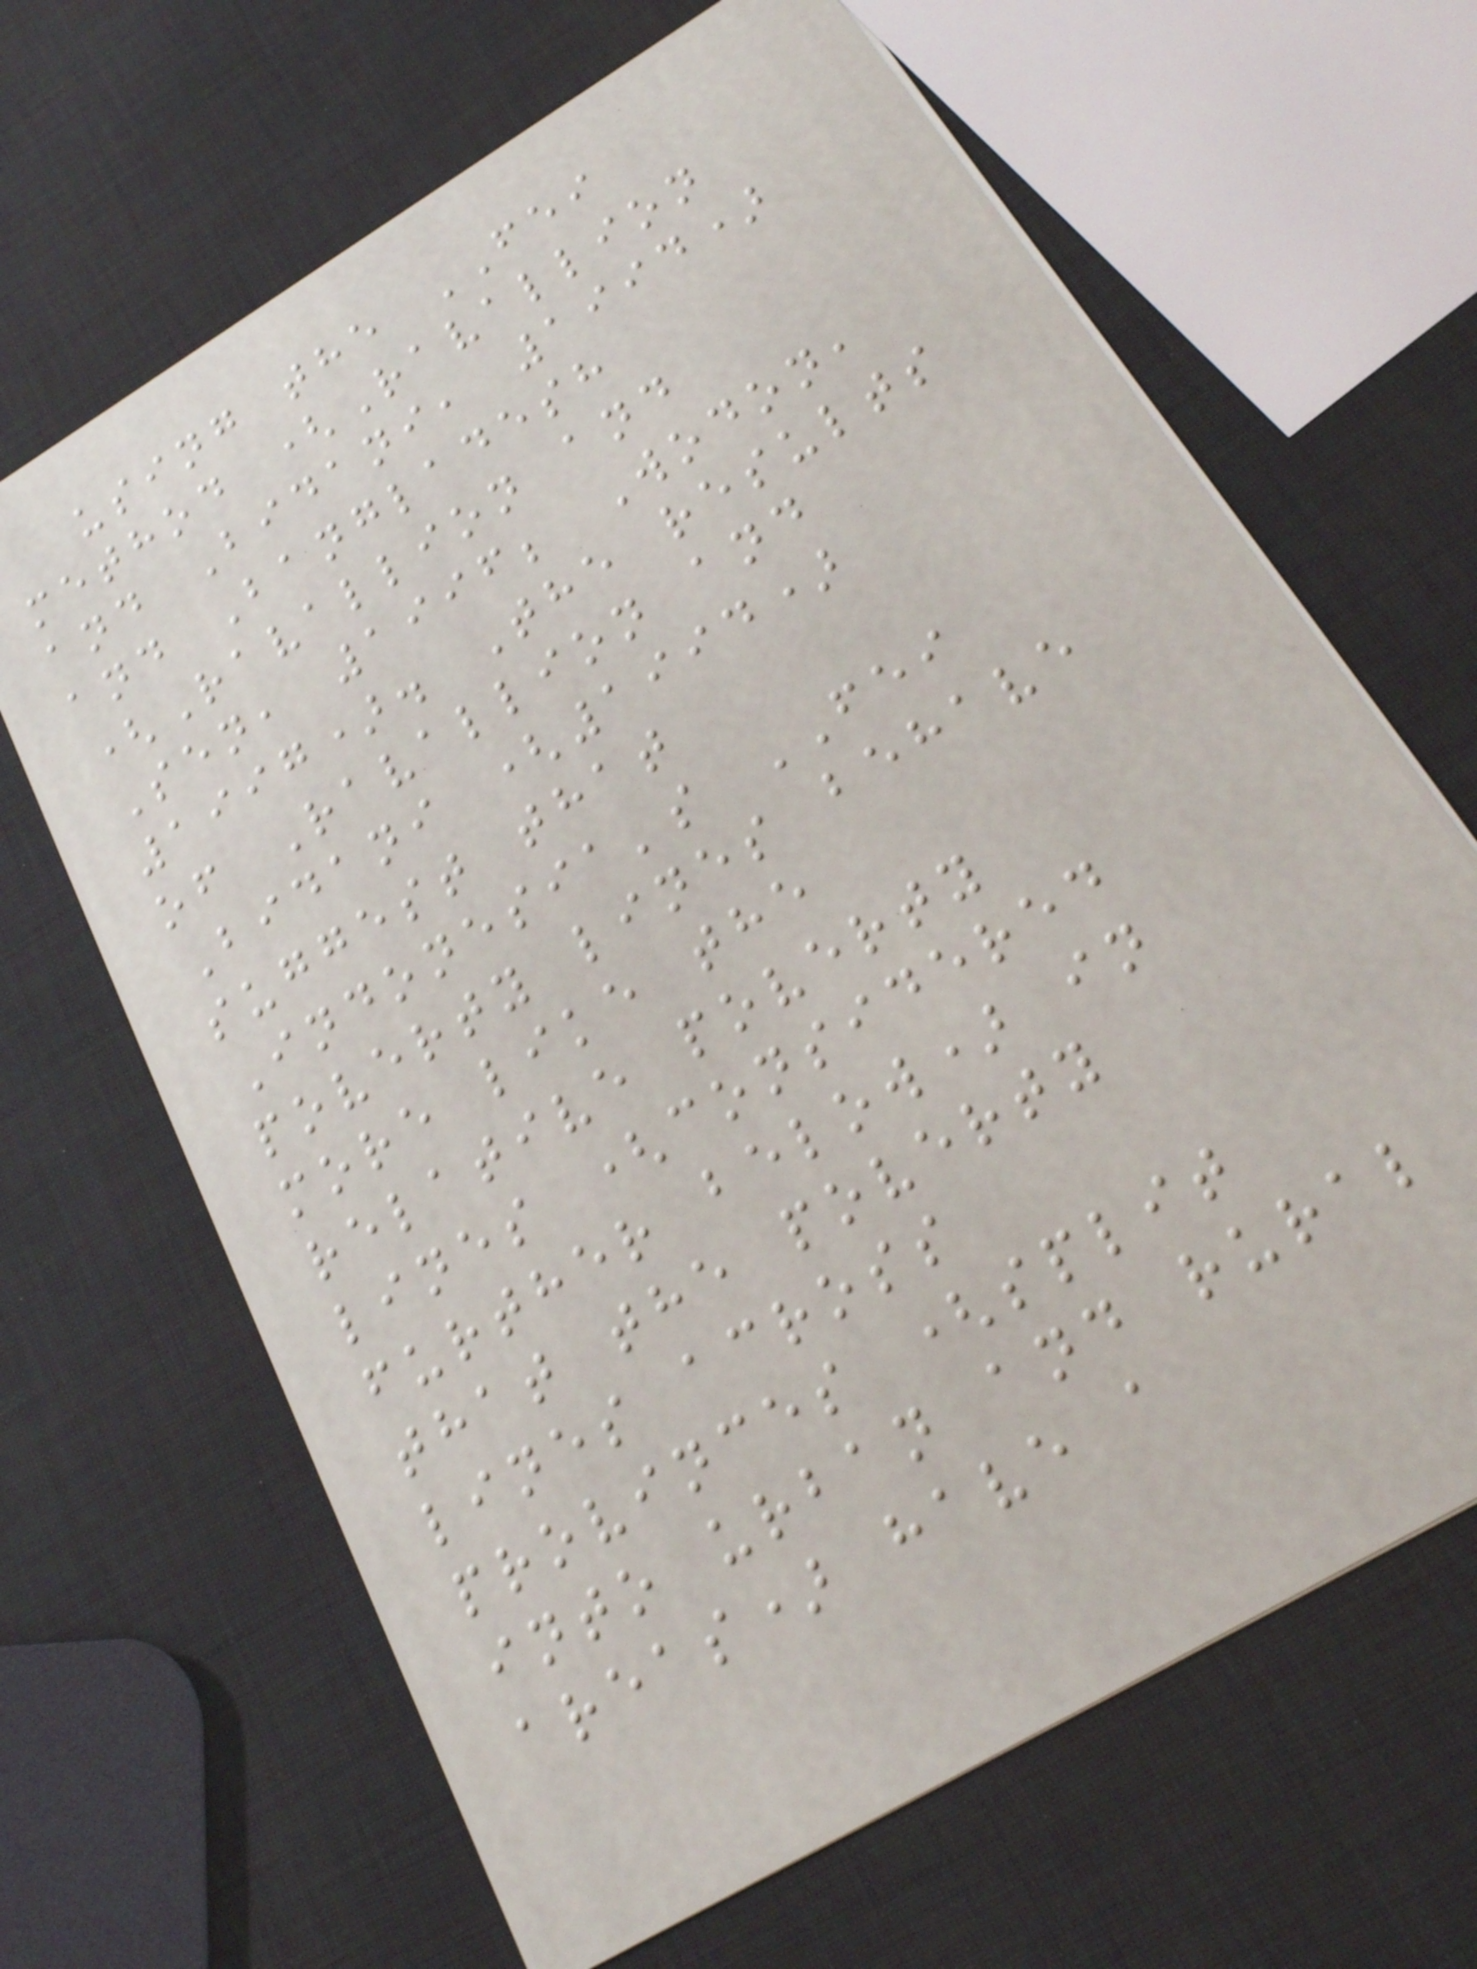using the FEI
method (Ravallion
and Bidani, 1994)
and Bangladesh
(Ravallion and
Sen, 1996; Wodon,
1997). The results
of Ravallion and
Bidani (1994)
suggest that
Indonesia's FEI
poverty lines behave
more like the
relative poverty
lines (considered
further below) in
that the poverty
lines across
provinces (split
into urban and rural
areas) have a
